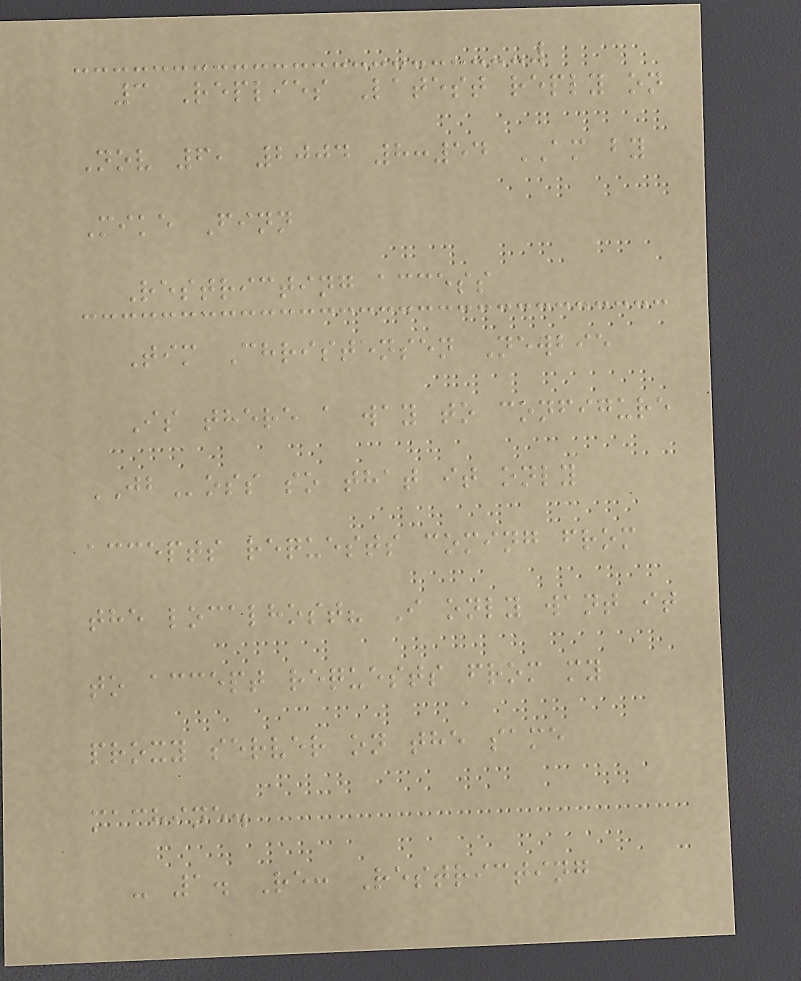3 Replies Latest reply on
Nov 6, 2004 8:54 AM by
Mike Finn
Restricting access
Tim Christensen Newbie
Is there a way to configure
JBoss so that it only
accepts requests coming from
the localhost? I only want it
to accept requests from my
proxy server on the same
machine.
- 1. Re: Restricting
